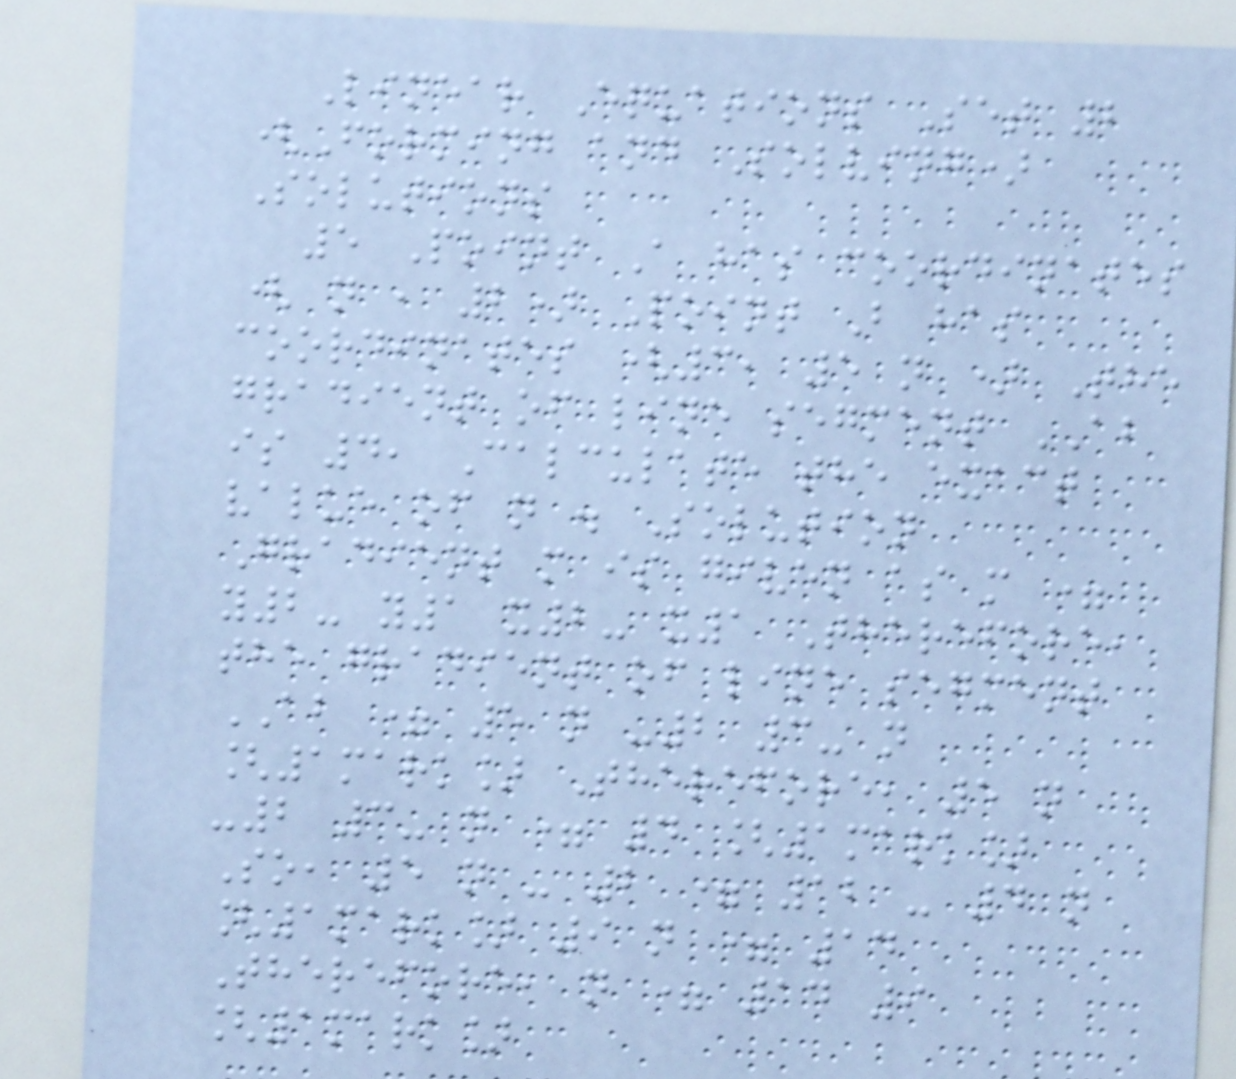Linear Equations Set 2
(Forming and Solving)
Solutions
5 Point A has coordinates
( n , 2) Point B has
coordinates (3, 5 n ) The
gradient of line segment AB
is 4, Calculate the exact
value of n . Solution
Gradient m is given as m =
y2- y1 x2- x1 Therefore,
the gradient of line segment
AB = 5 n -2 3- n
[1mark] Therefore, 5 n
-2 3- n = 4 [1mark]
So, 5 n - 2 = 12 - 4 n
[1mark] 9 n = 14
Therefore, n = 14 9
[1mark]
